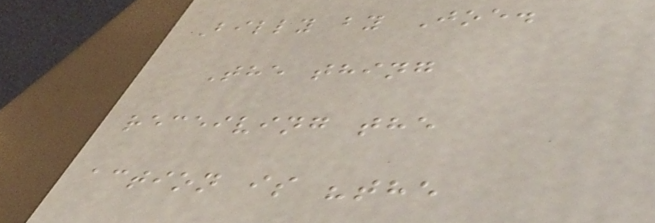Billy by Joe.
The thing
receiving the
action is "the
